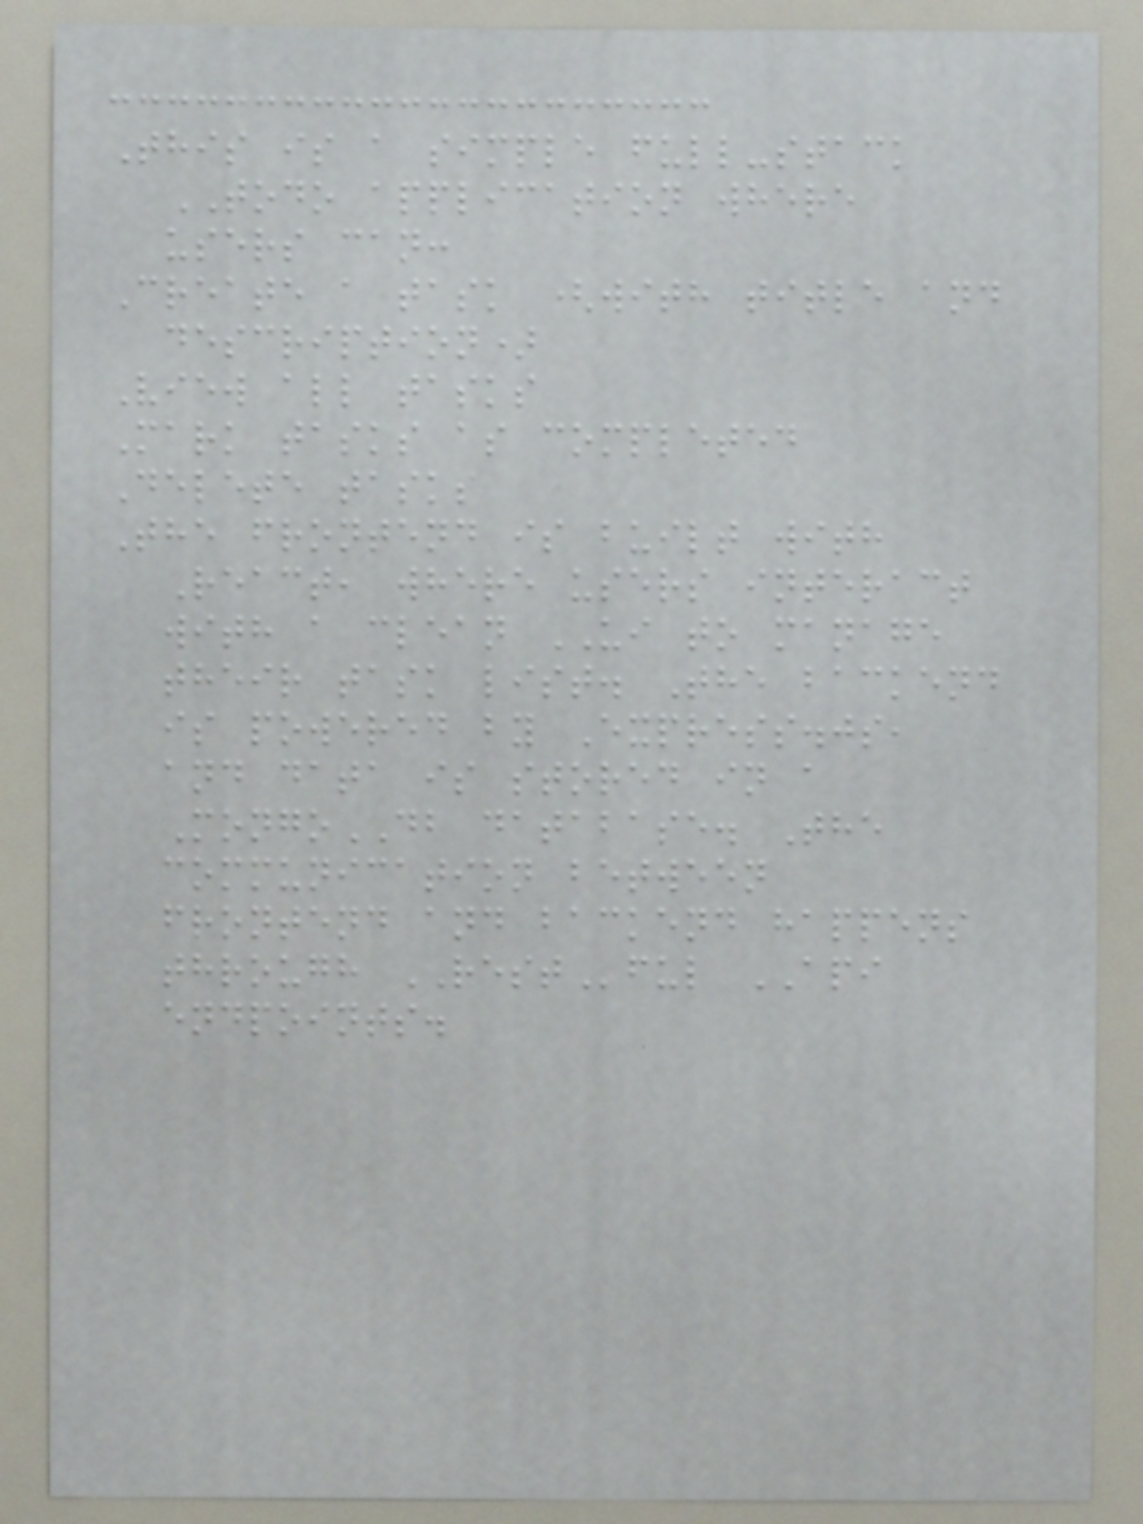This is a simple full-stack
TODO application where
users can:
Create a task (with title and
description)
View all tasks
Mark tasks as completed
Delete tasks
The frontend is built with
React, where users interact
with a clean UI to manage
their task list. The backend
is powered by Express.js,
and data is stored in a
MongoDB database. The
communication between
frontend and backend happens
through RESTful API
endpoints.
